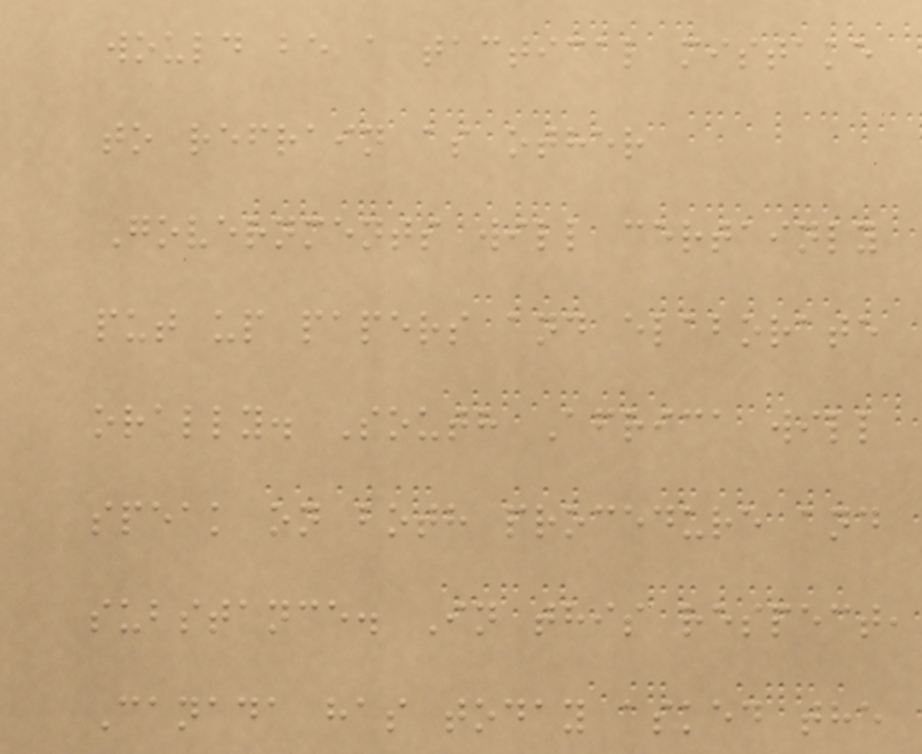would be a tactical mistake
to refrain as other
Governments will certainly
put up papers and elaborate
orally. South Africa will
speak on both procedure and
substance. In this respect,
Canada has today asked the
